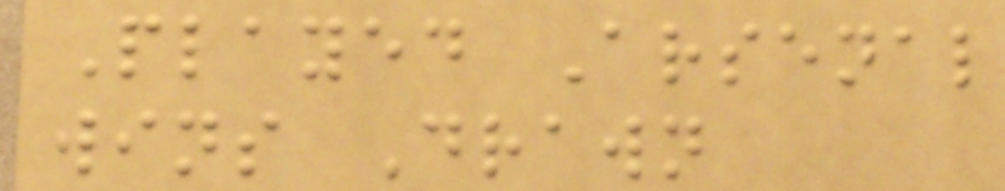Played Arsenal
wins Drawn
